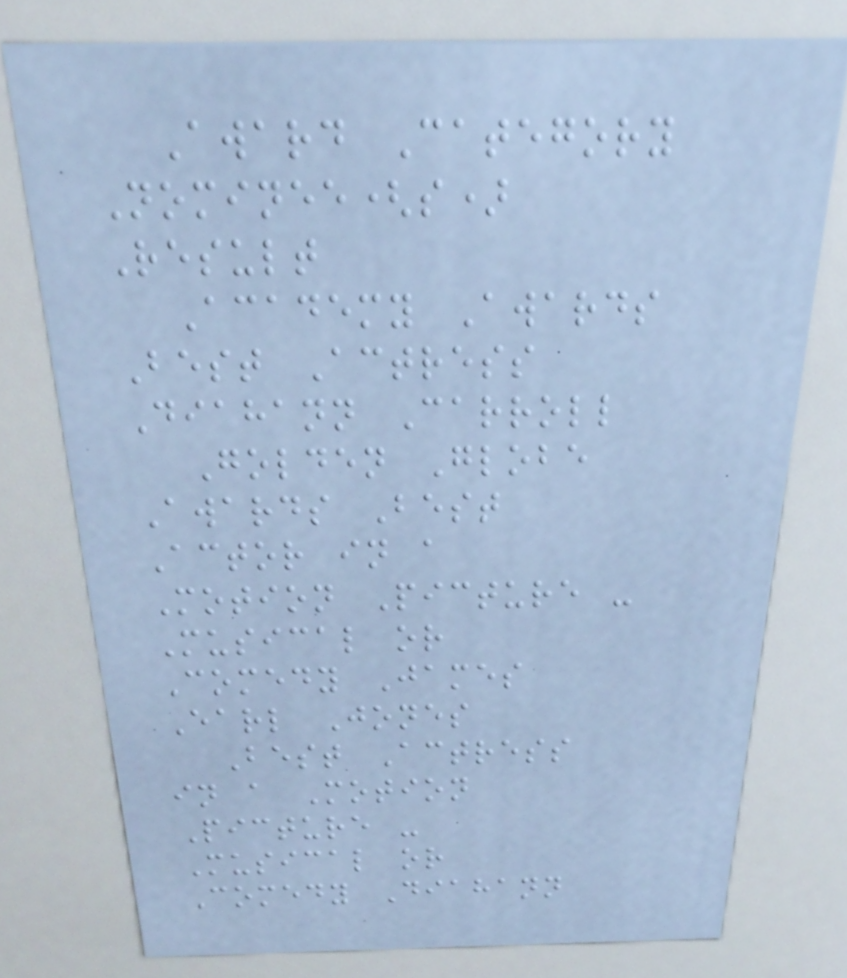Award Category
Nominee(s)
Result
Academy Awards
Best Actress
Diahann Carroll
Golden Globe
Awards Best
Actor in a
Motion Picture -
Musical or
Comedy James
Earl Jones
Best Actress
in a Motion
Picture -
Musical or
Comedy Diahann
